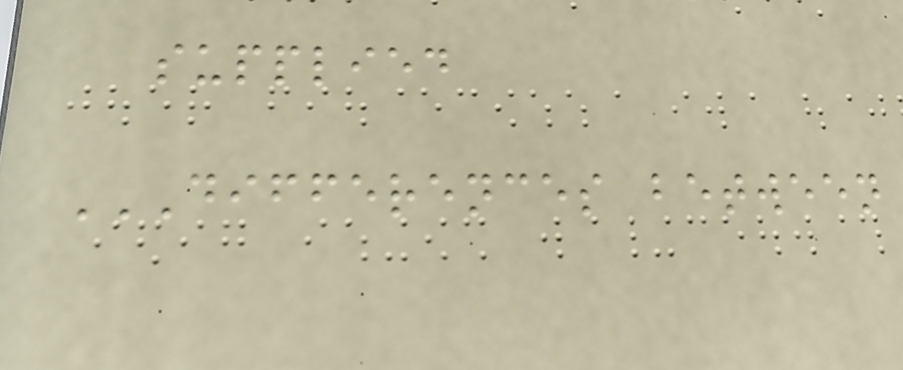supplied
DIFFERENCES BETWEEN
